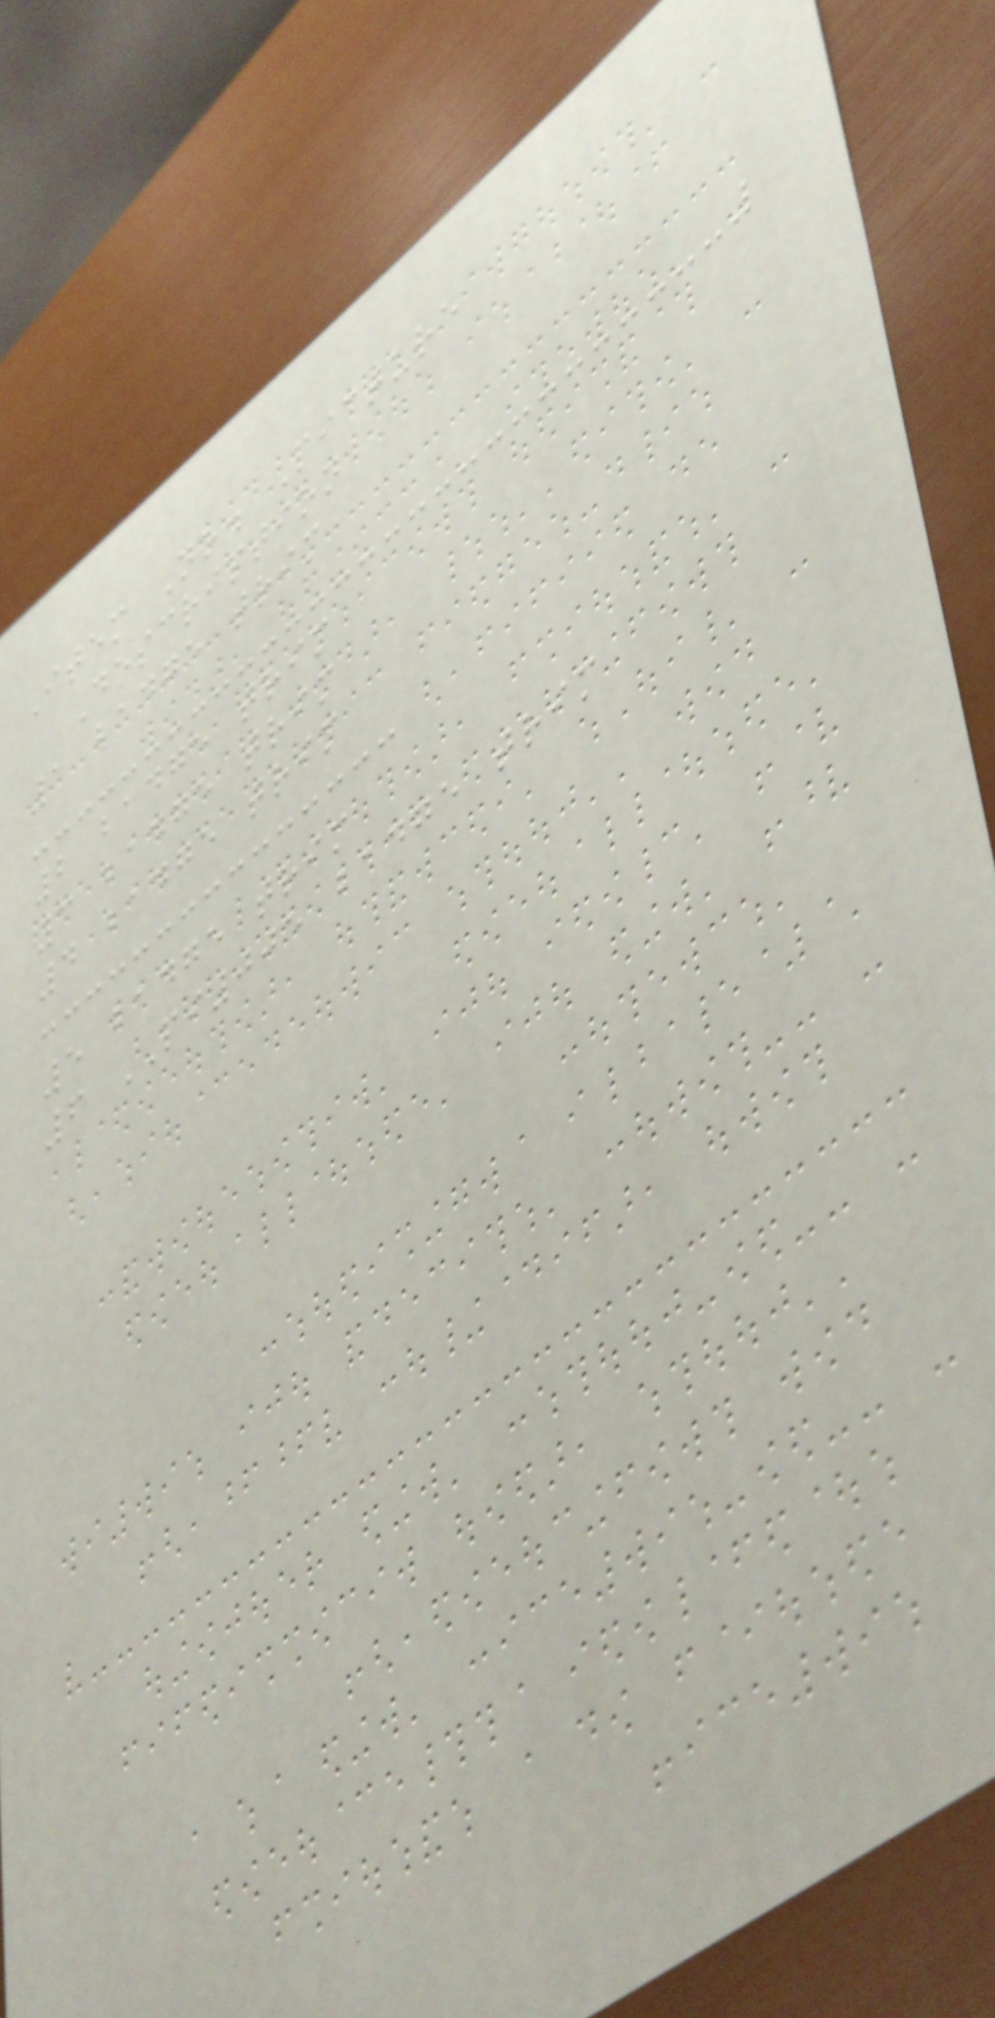Item No. Picture
Description
1 badge trim
2 badge trim
3 badge trim
4 badge trim
5 badge trim
6 PI005 badge trim
